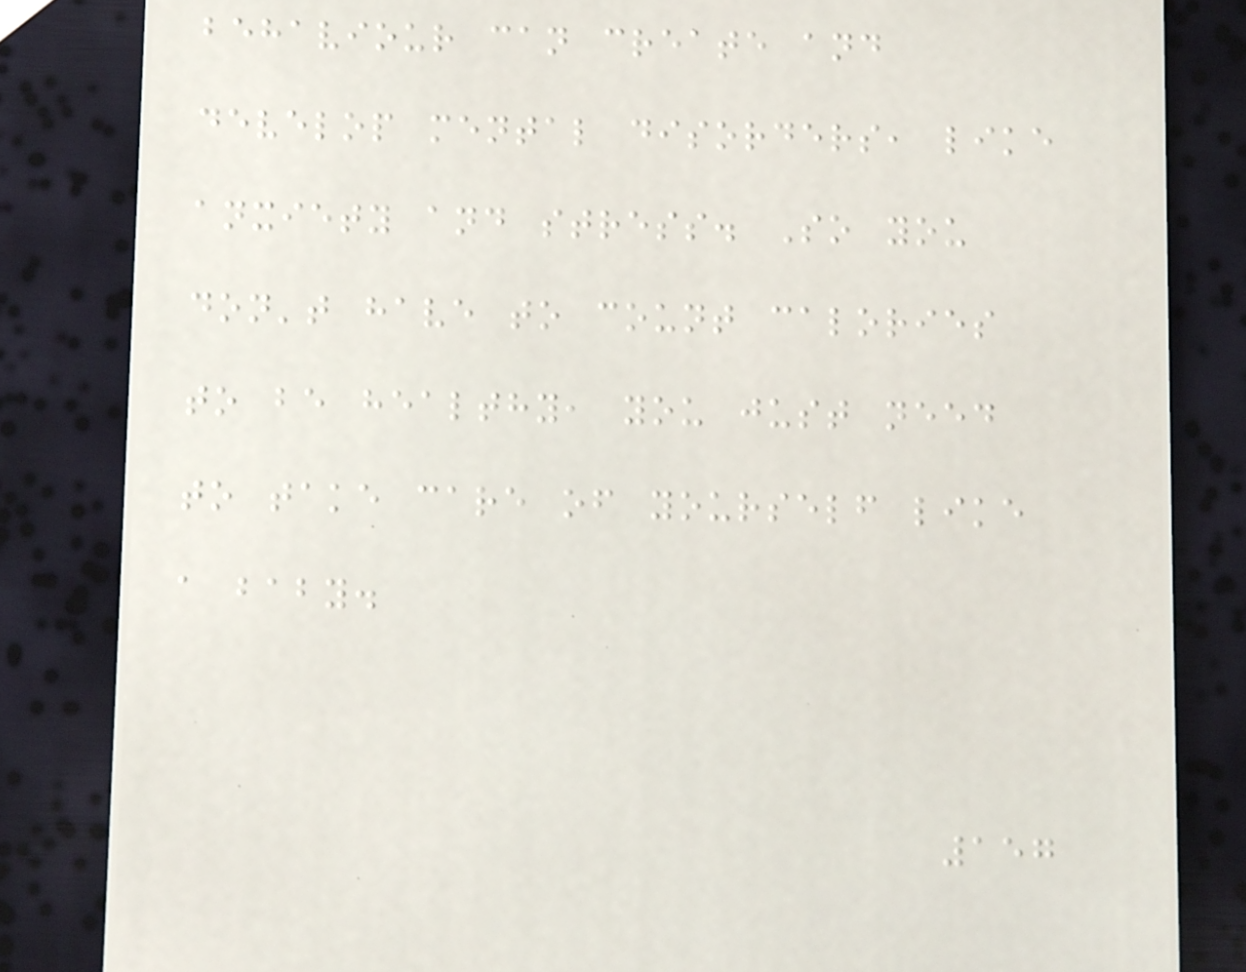behaviour can create and
develop mental disorders, like
anxiety and stress. So you
don't have to count calories
to be healthy, you just need
to take care of yourself like
a baby.
157
